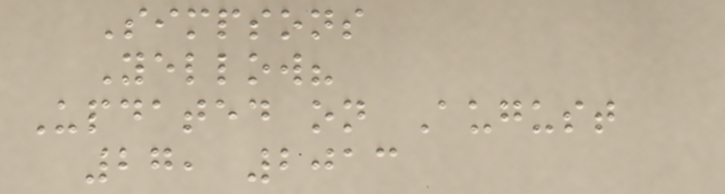Simpsons
Yellow?
Updated on August
27, 2013
